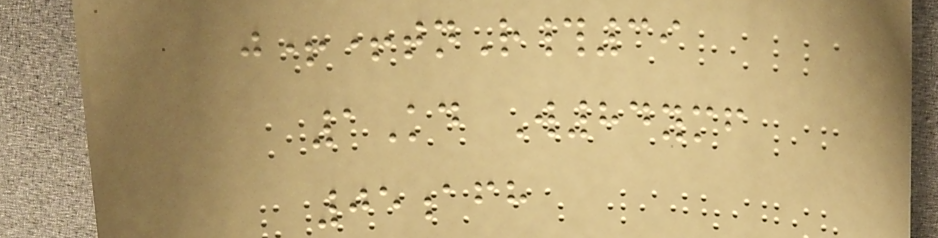j++tnR#39
1Kd W84ymf
05afh
